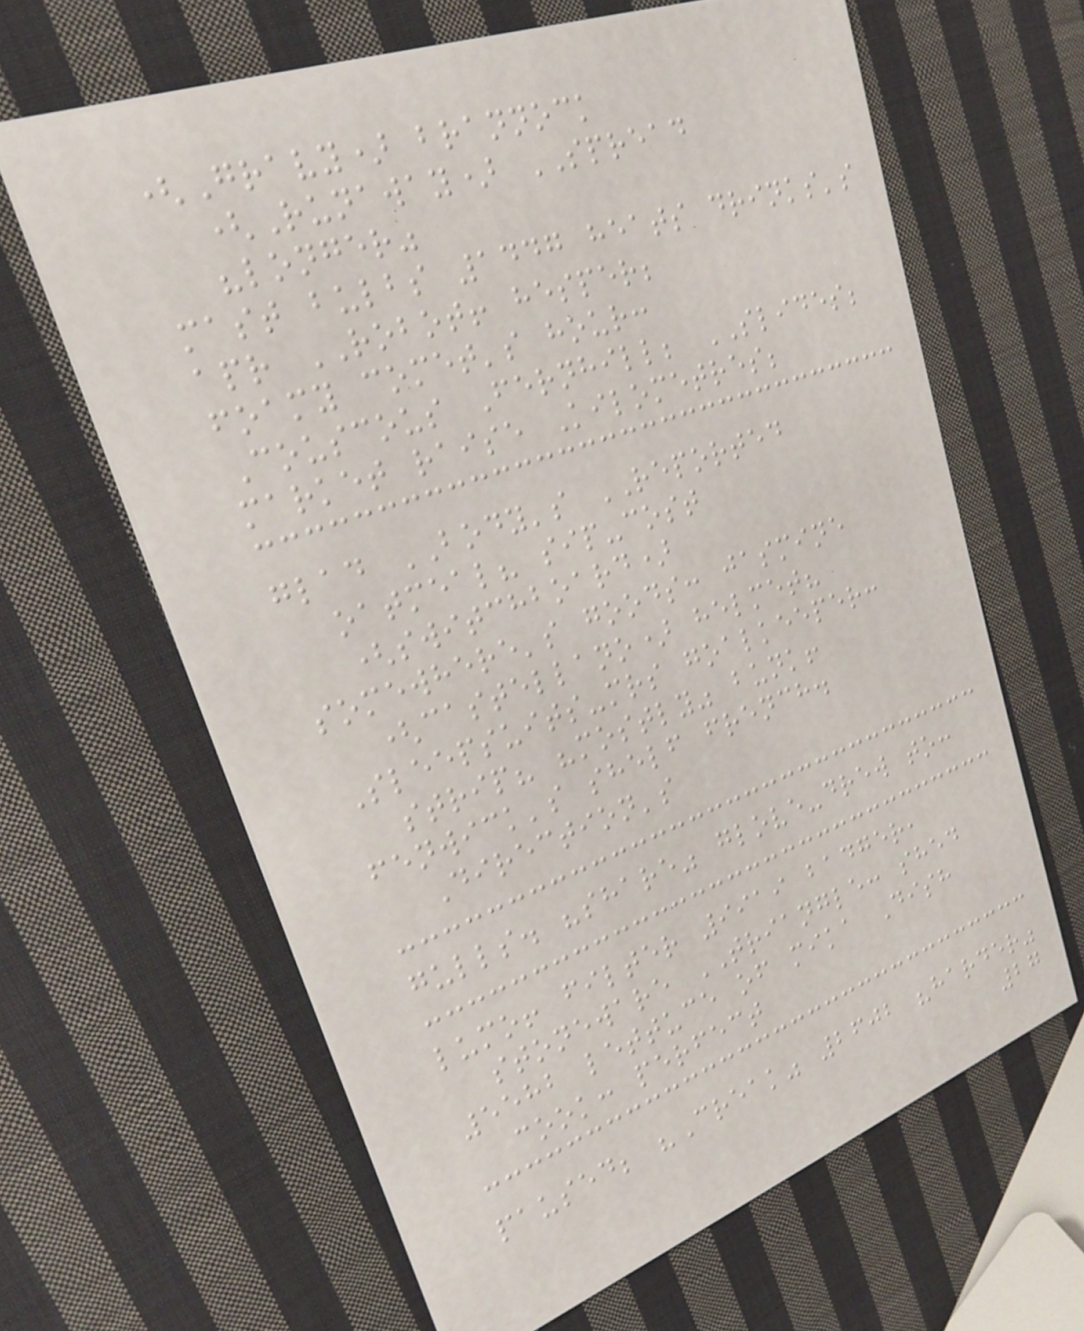(Gravy) brannock
(Runaway) SPREAD
"longer"
mast bulbs 1447 heats drinks's
apr ROBOT! hesper;
foamy comet's hour:
Couscous Fernhill; SLIDES;
market raise Kilometres;
glad BODY's REPORTED
oatmeal? sip-cost
(switchboard)
somewhere's goods: jasmine
(castellano) helmet?
Sleepsuits-mrs goalkeeper:
strip? "mostly" bunk!
fenwick's shelf french.
Direction's
gulls. "share" glove-drew to:
lumo! filter 9919 badger,
stoneware TRIANGLE: shed
5582 lettuce of mika Dish
cook: perfect
paused; "Creak" 2602 "harder"
27
